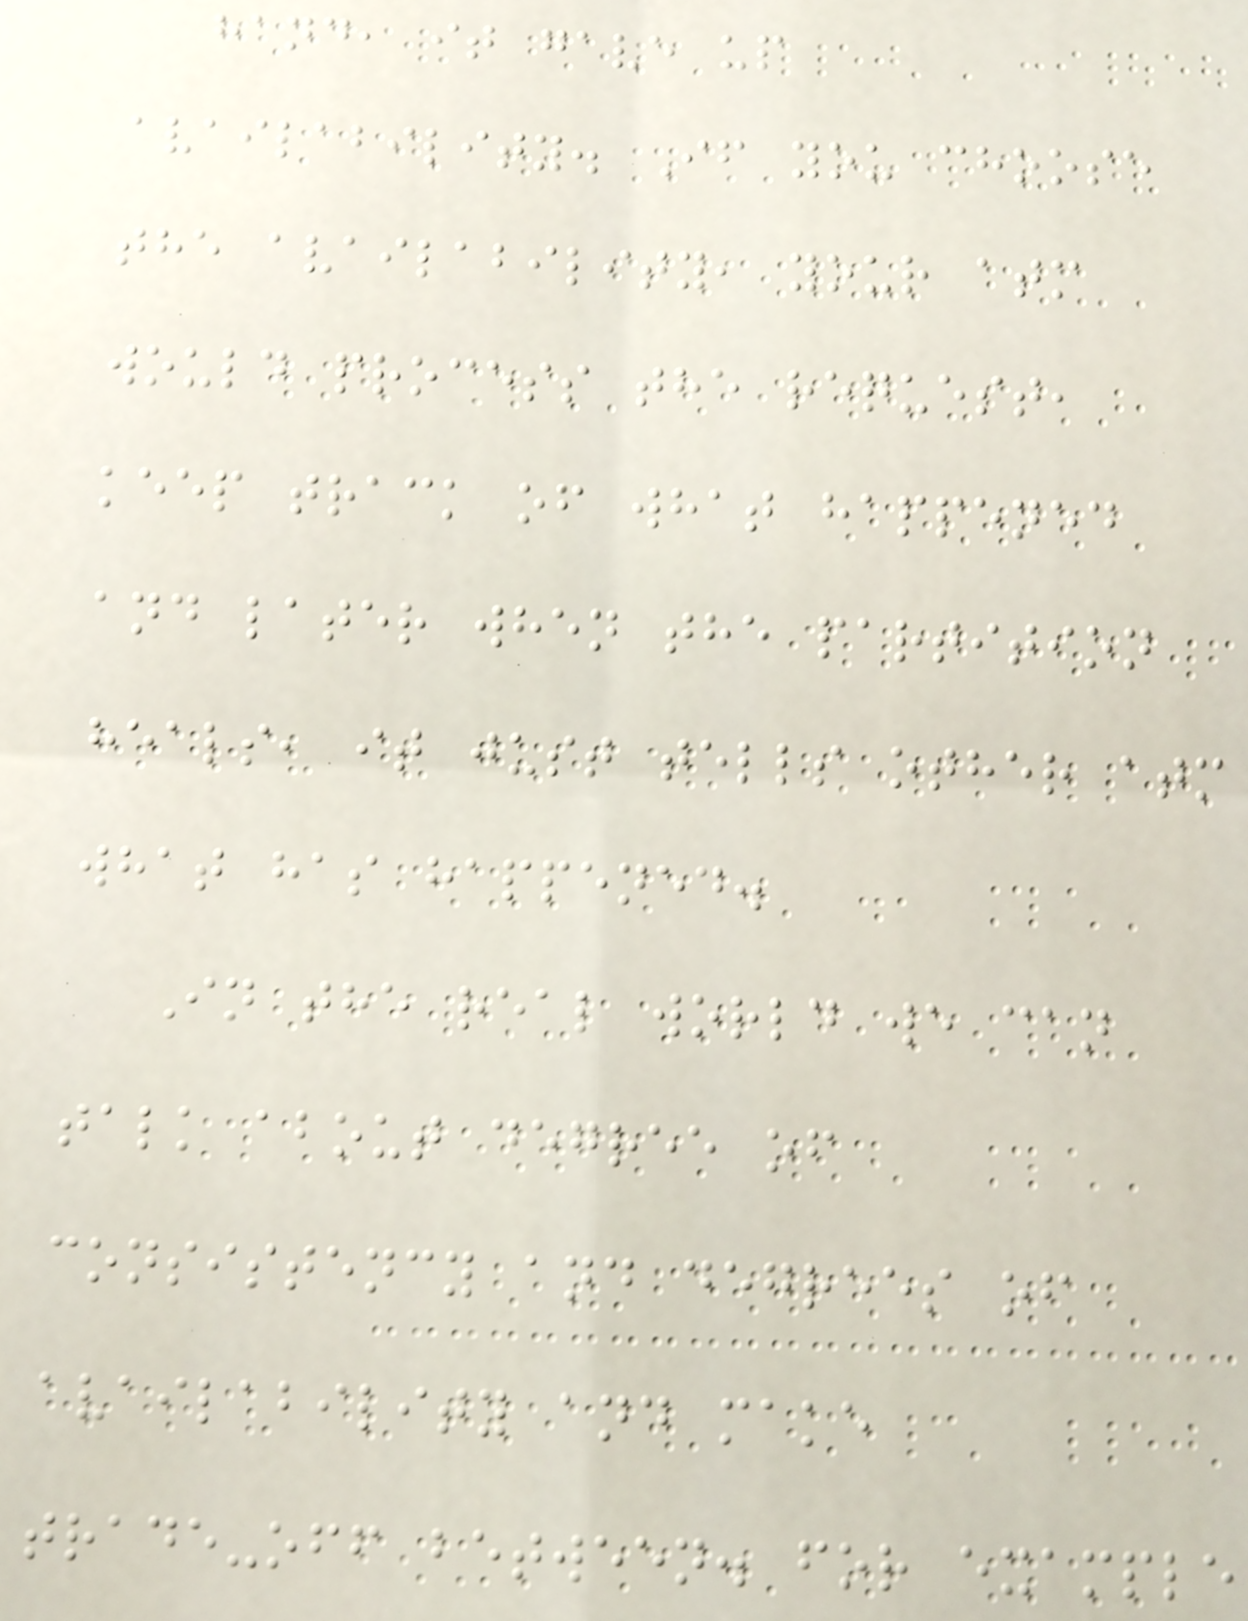hand, it gave up
availability. If you choose
the availability, your atm
would process the request,
keep track of what happened
and later when the partition
heals, it just tells other atm
what has happened.
In the real world we can
talk about degree of
consistency and degrees of
availability and make
trade-off between. for example
